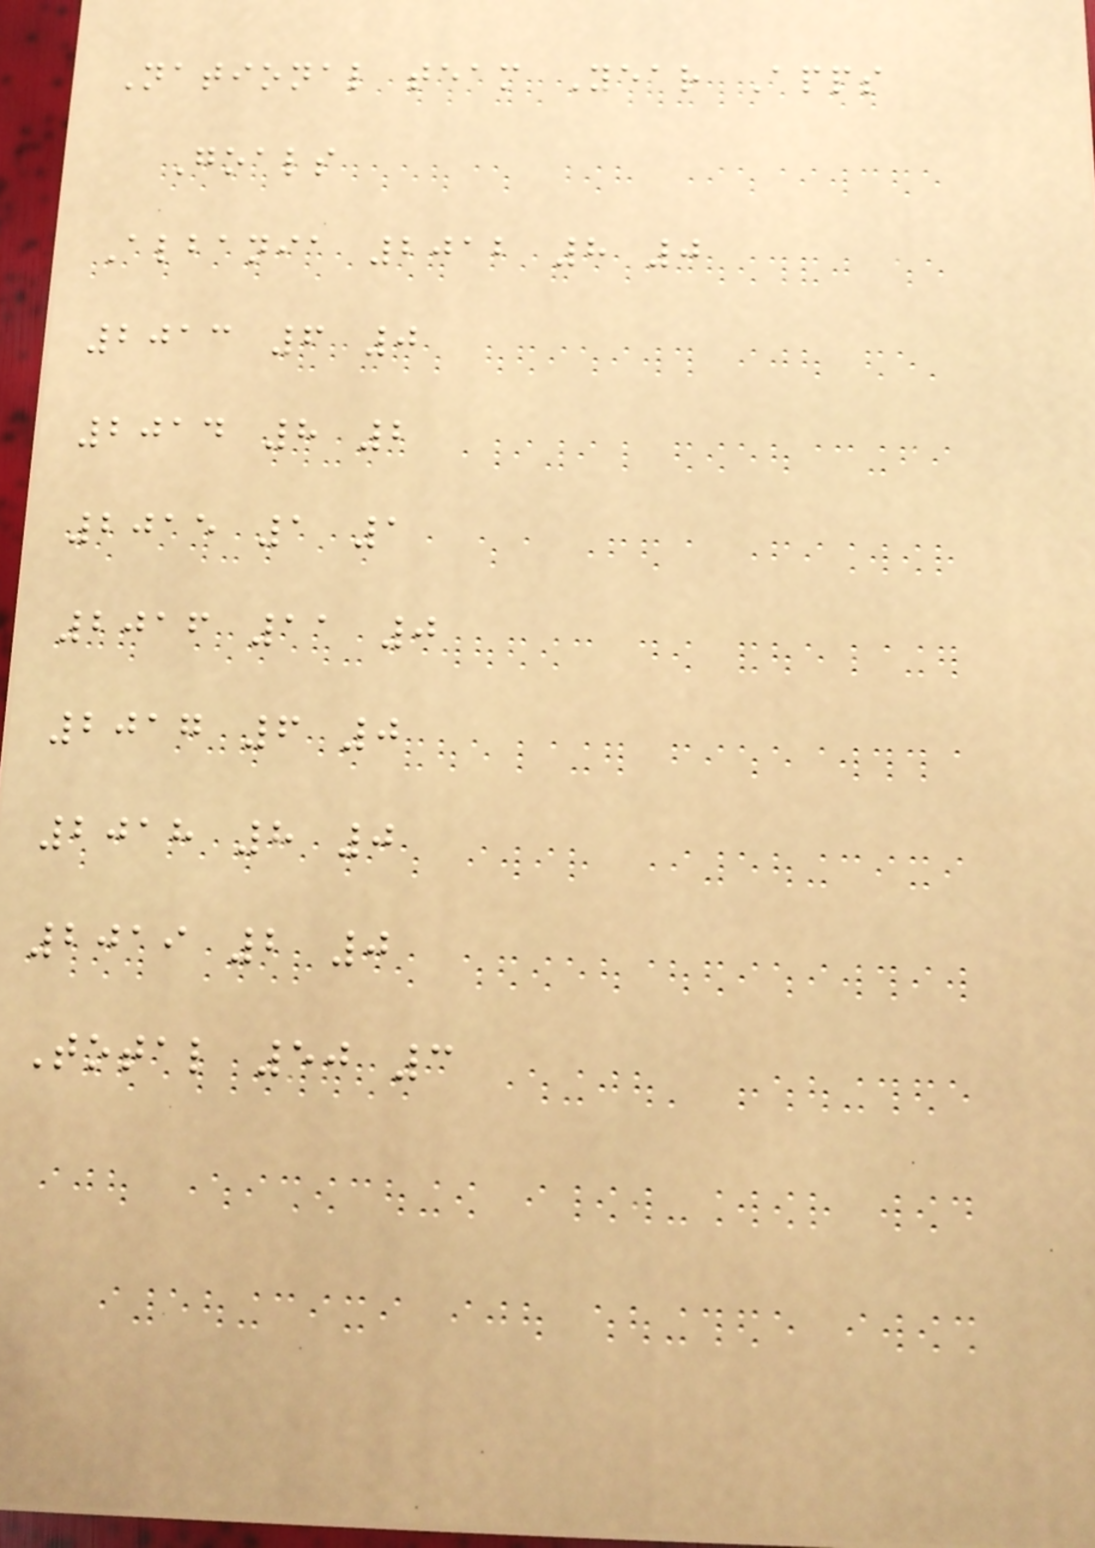National team Year Apps
Goals
Albania 2012 8 0
2013 6 0
2014 8 2
2015 1 1
2016 11 0
2017 6 0
2018 8 0
2019 2 0
Total 50 3
